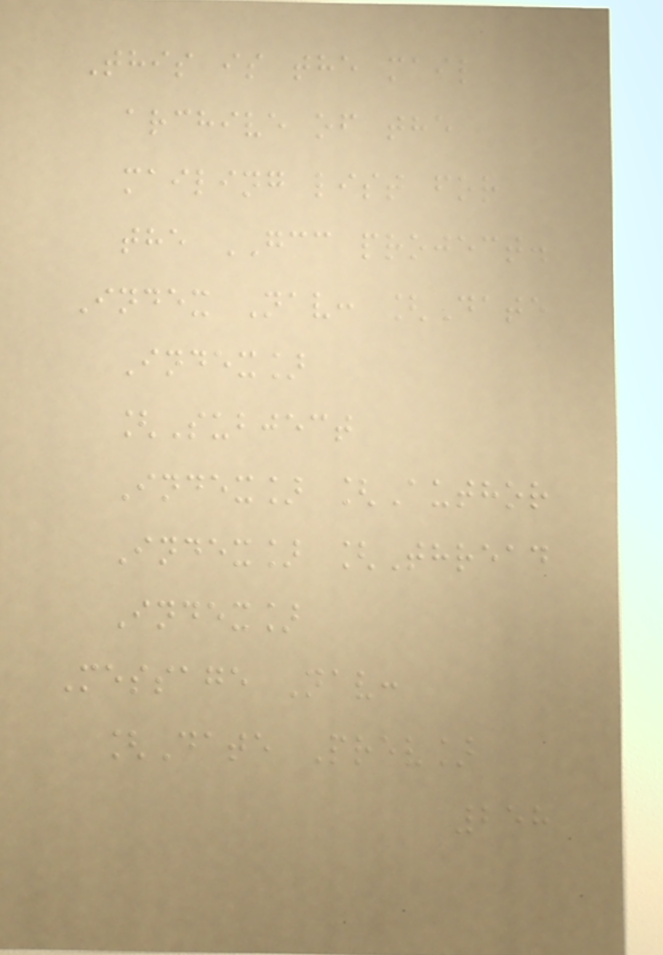This is the mail
archive of the
mailing list for
the GCC project.
Index Nav: [Date
Index]
[Subject
Index] [Author
Index] [Thread
Index]
Message Nav:
[Date Prev]
258
